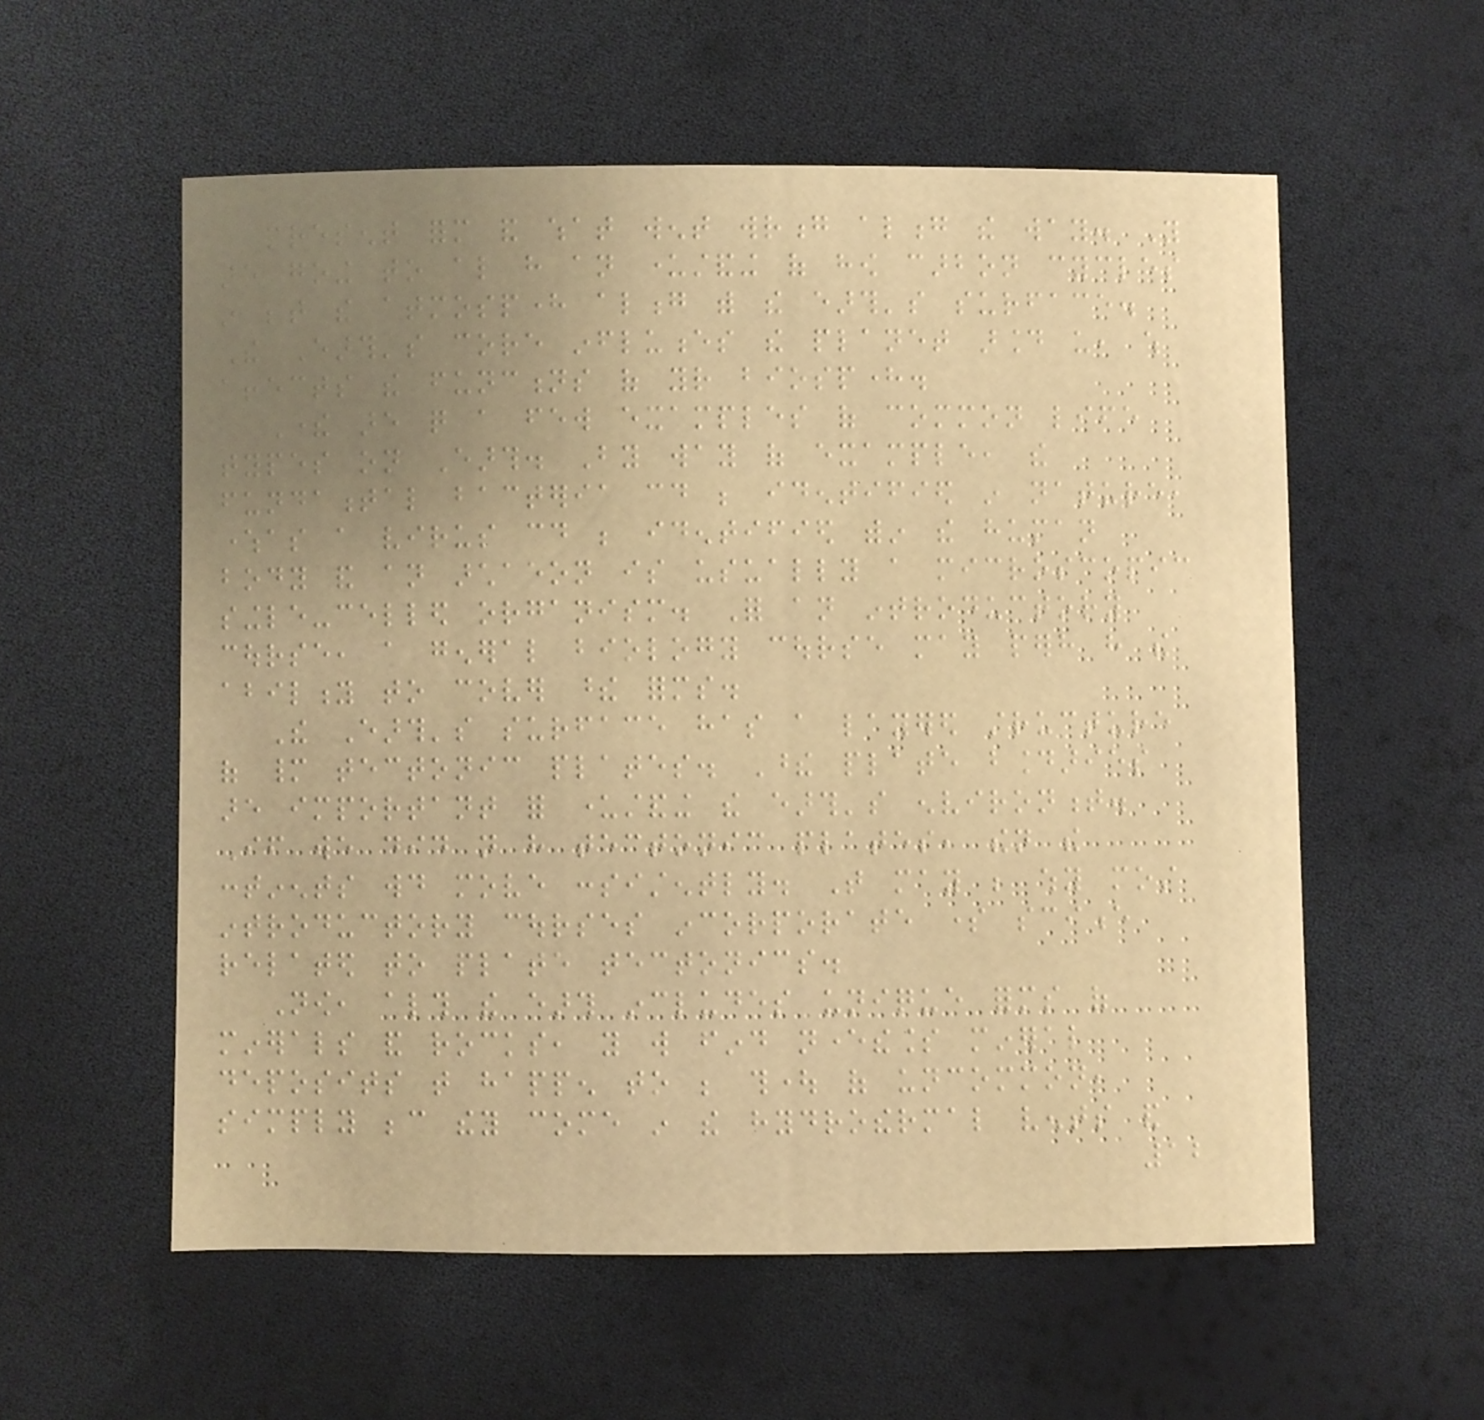present form and what went wrong along the way. You
are going to also have an understanding of how carbon cycles
in between the atmosphere along with the earth's surface.
The Earth's core influences the planet around us, which
affects the functions of your biosphere.
There are quite a few examples of common life
types on Earth. By way of example, the
fundamental bacteria could be identified in nature,
whereas a virus could be identified within the human
body and an archaeon is usually a microscopic
single-celled organism. For an introductory
course, a general biology course may perhaps have the
ability to cover these forms.
The Earth's surface has a layered structure
of many tectonic plates. These plate boundaries
are important for understanding the earth's environment.
If we did not have tectonic plates, then the
continents would move consistently. That may be why most
introductory courses incorporate some science
related to plate tectonics.
Now, although the earth includes unique forms of
minerals and rocks, you will find nevertheless mineral
deposits that happen to be thought of uncommon,
simply because they come in the hydrothermal vents and
12
